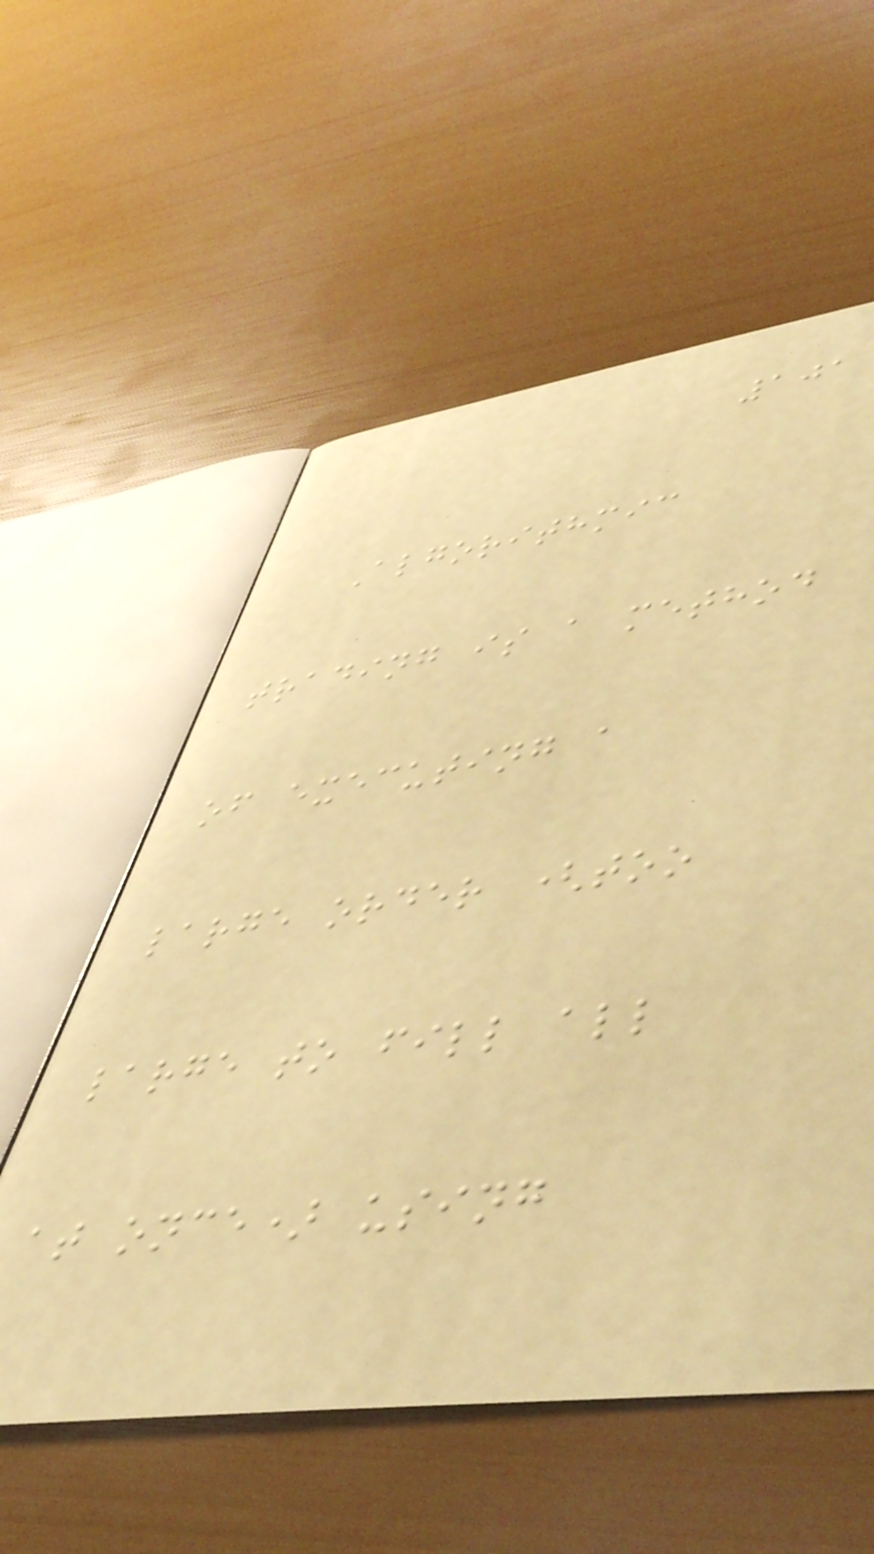101
Algorithmic
trading is a method
of executing a
large order (too
large to fill all
at once) using
